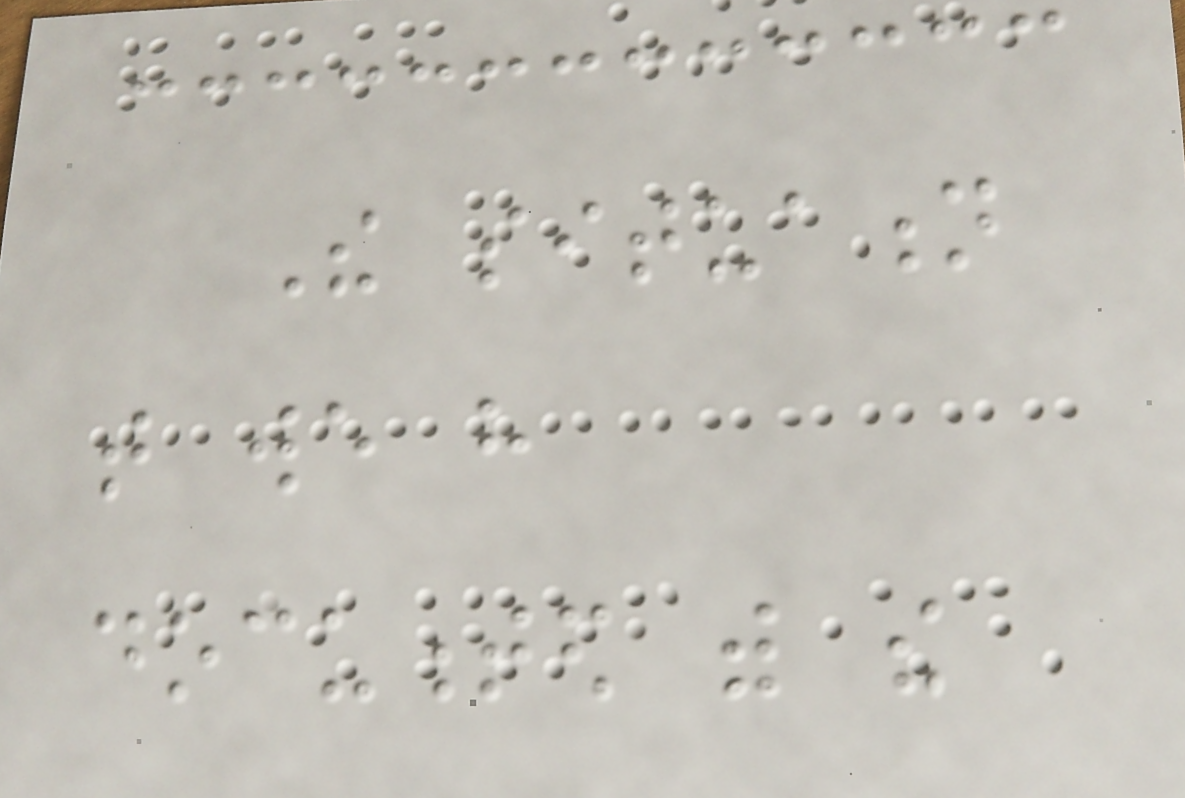The situation
that we have
documented with the
